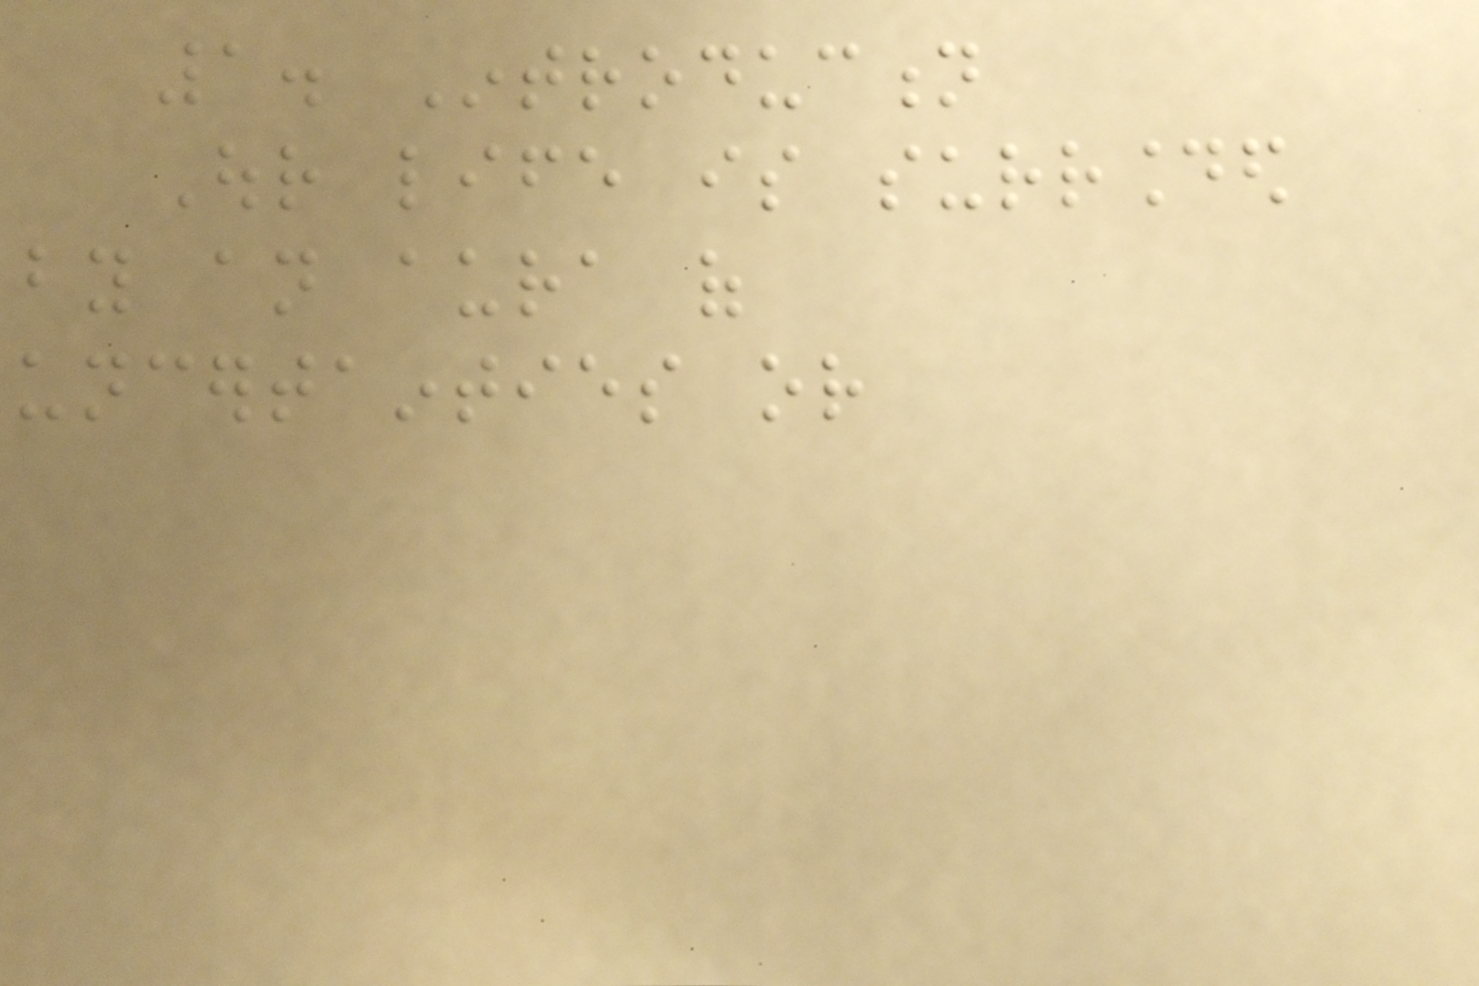1. Introduction
Our life is surrounded
by an aura of
uncertainties or
